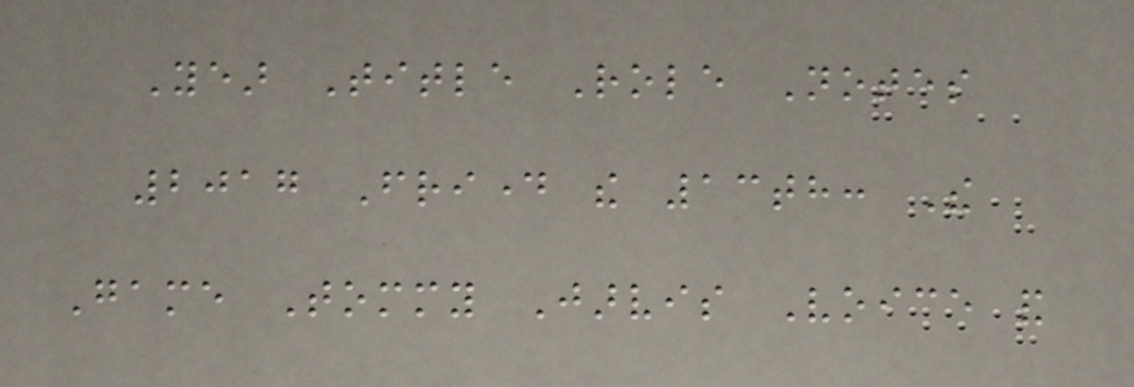Year Title Role Notes
2017 Friday the 13th: The
Game Tommy Jarvis Voice and
